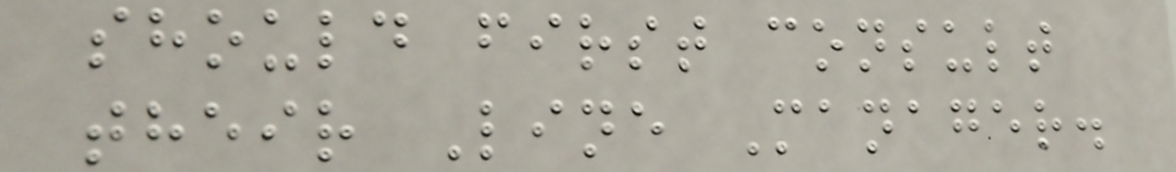should first consult
their Line Manager.
